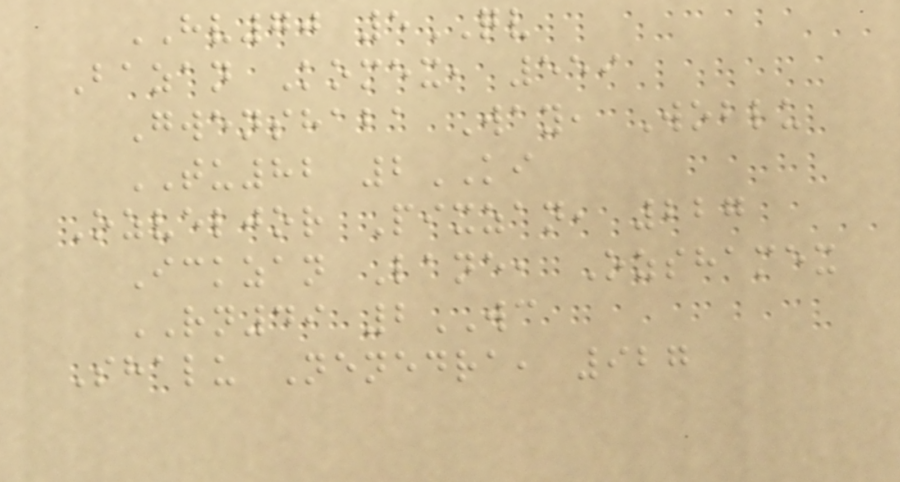HV70 5QV
Bazan Komex, 559
Gwenshaba Way, Woblu
TU82 2KI
Ozveljor Pixzan, 227
Ickzan Lane, Ozshamex
RN49 2WC
Shalu Nenedra, 927
